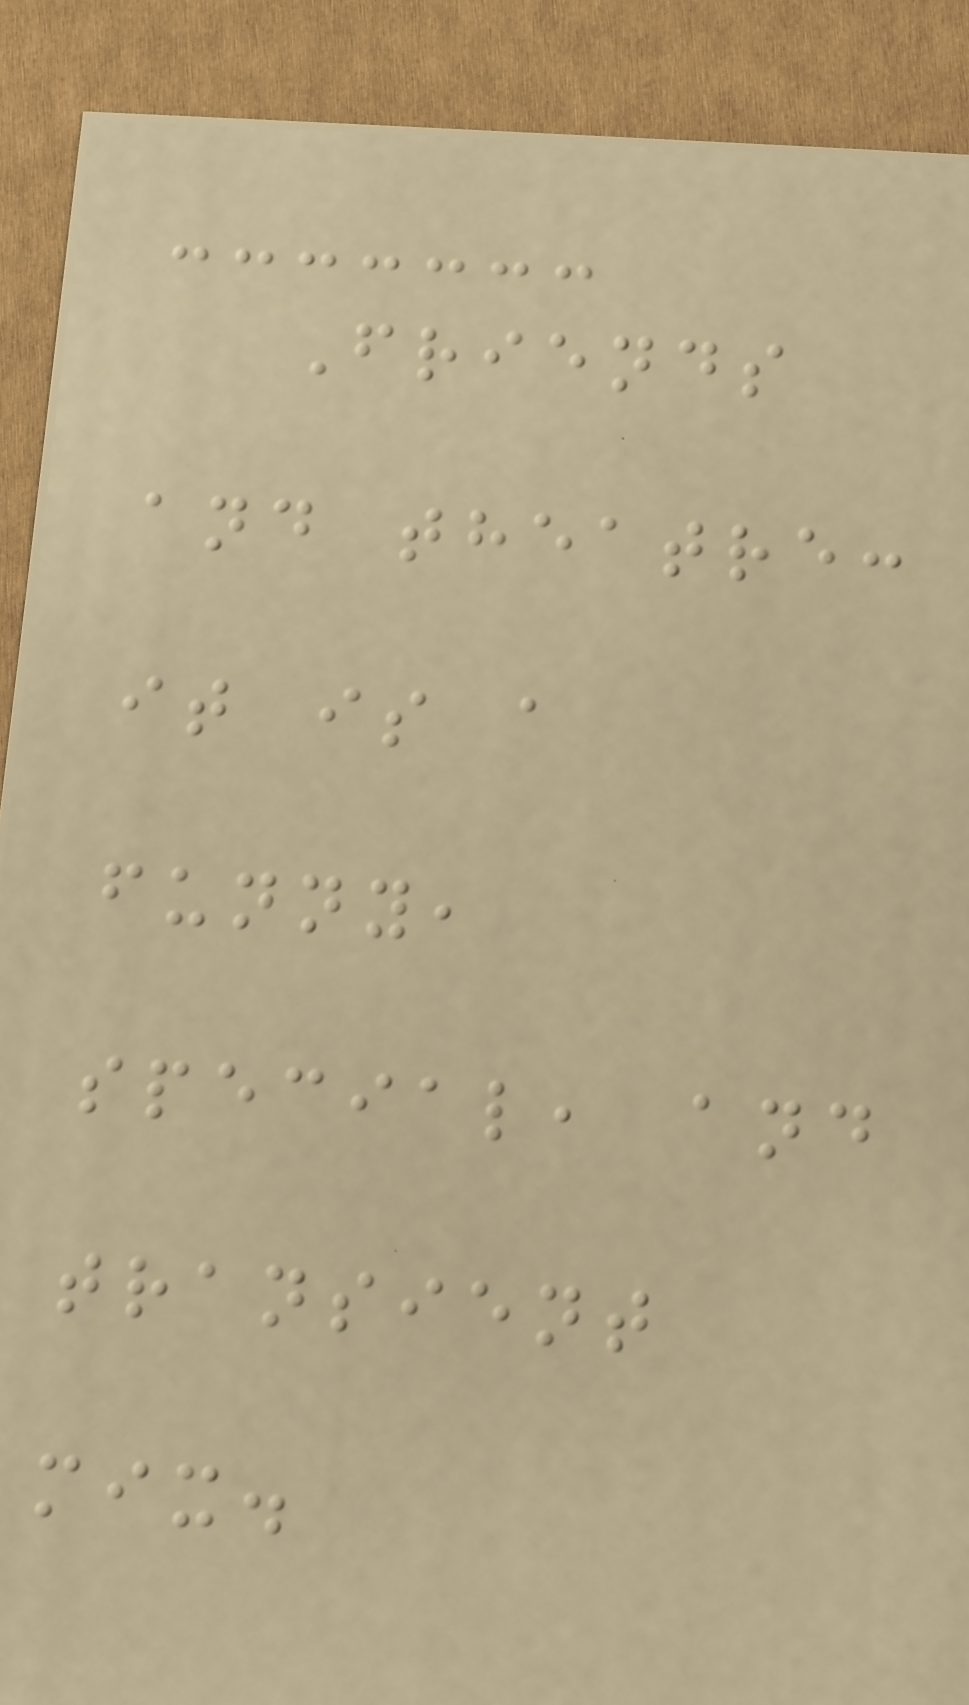Friends
and theatre:
it is a
funny,
special, and
transient
mix.
